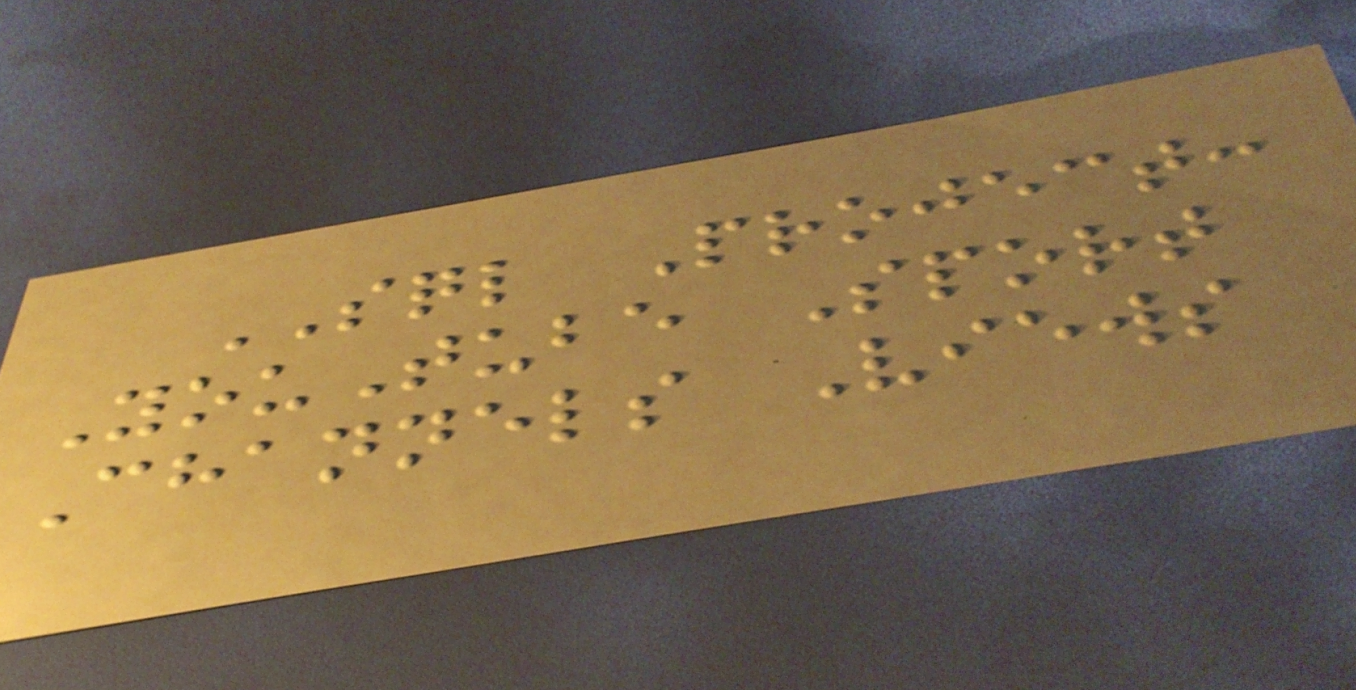SQL Project:
YouTube Sport
Channels Views
